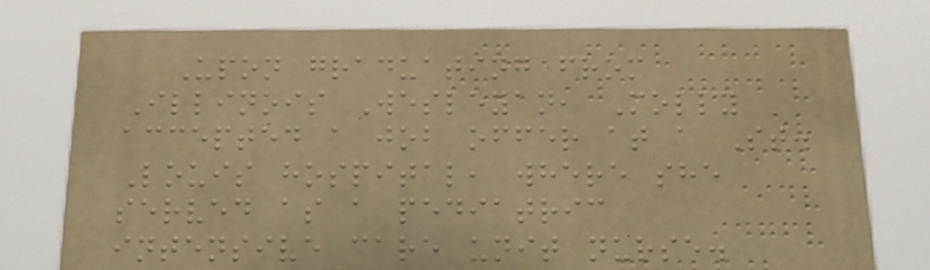Upon graduating from
Illinois Wesleyan, Molly
accepted a job offer at a St.
Louis hospital, where she
served as a pediatric
intensive care unit nurse.
